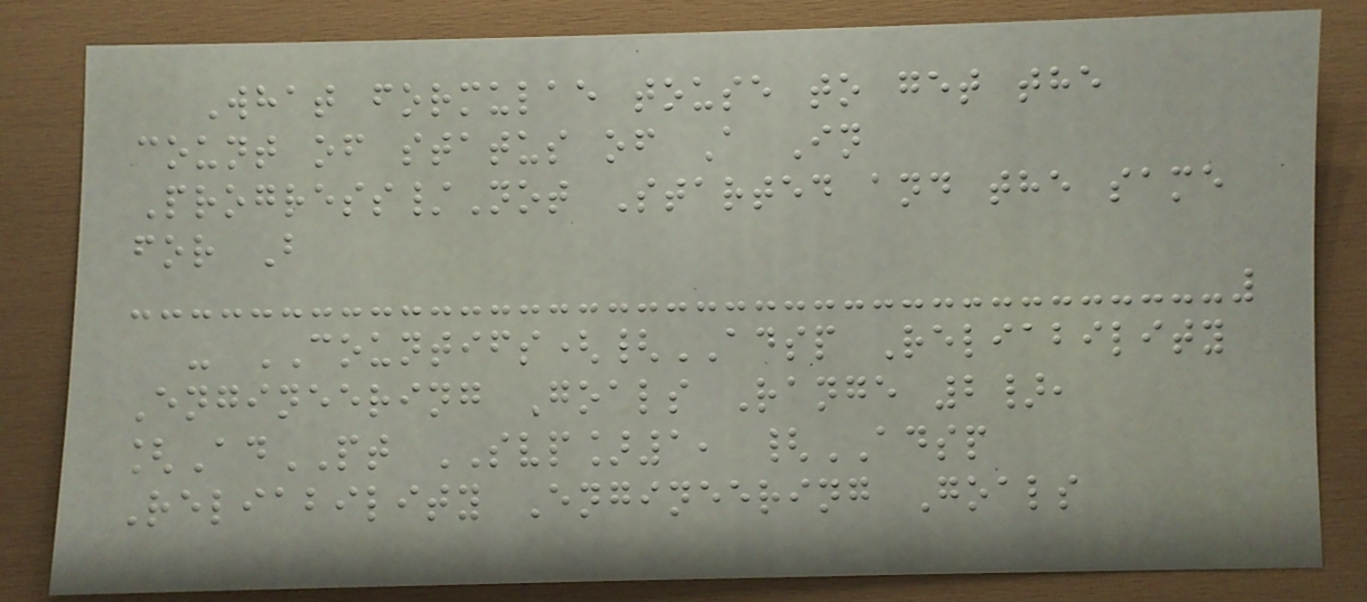What formulae touse to get the
count of status of A In
Progress/Not Started and the same
for B
- COUNTIFS({ADSP Reliability
Engineering Goals Range 2},
[AdPT SVP]1, {ADSP
Reliability Engineering Goals
